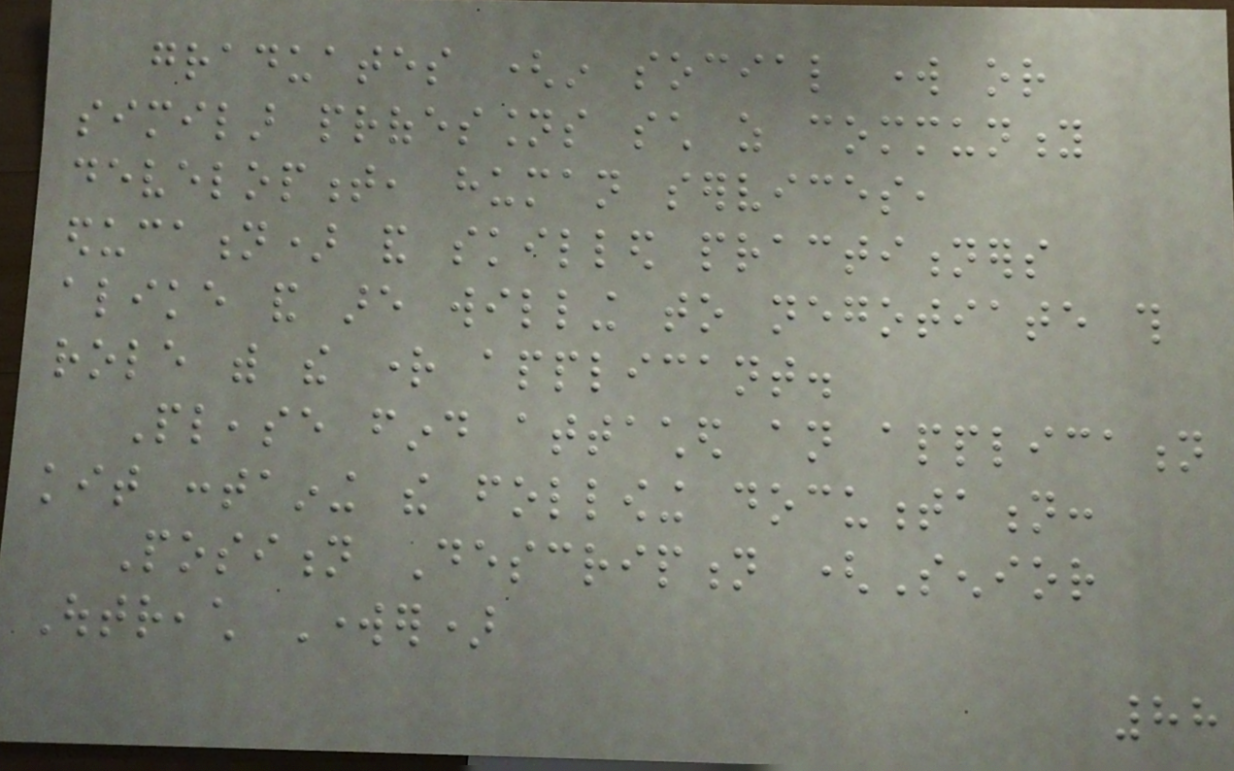graduates (in social work or
similar professions such as community
development, human services,
education) and skilled practitioners
alike and are willing to negotiate this
role with the right applicant.
Please find attached an application
kit containing the following documentation:
Position Description (Senior
Outreach Worker)
88
